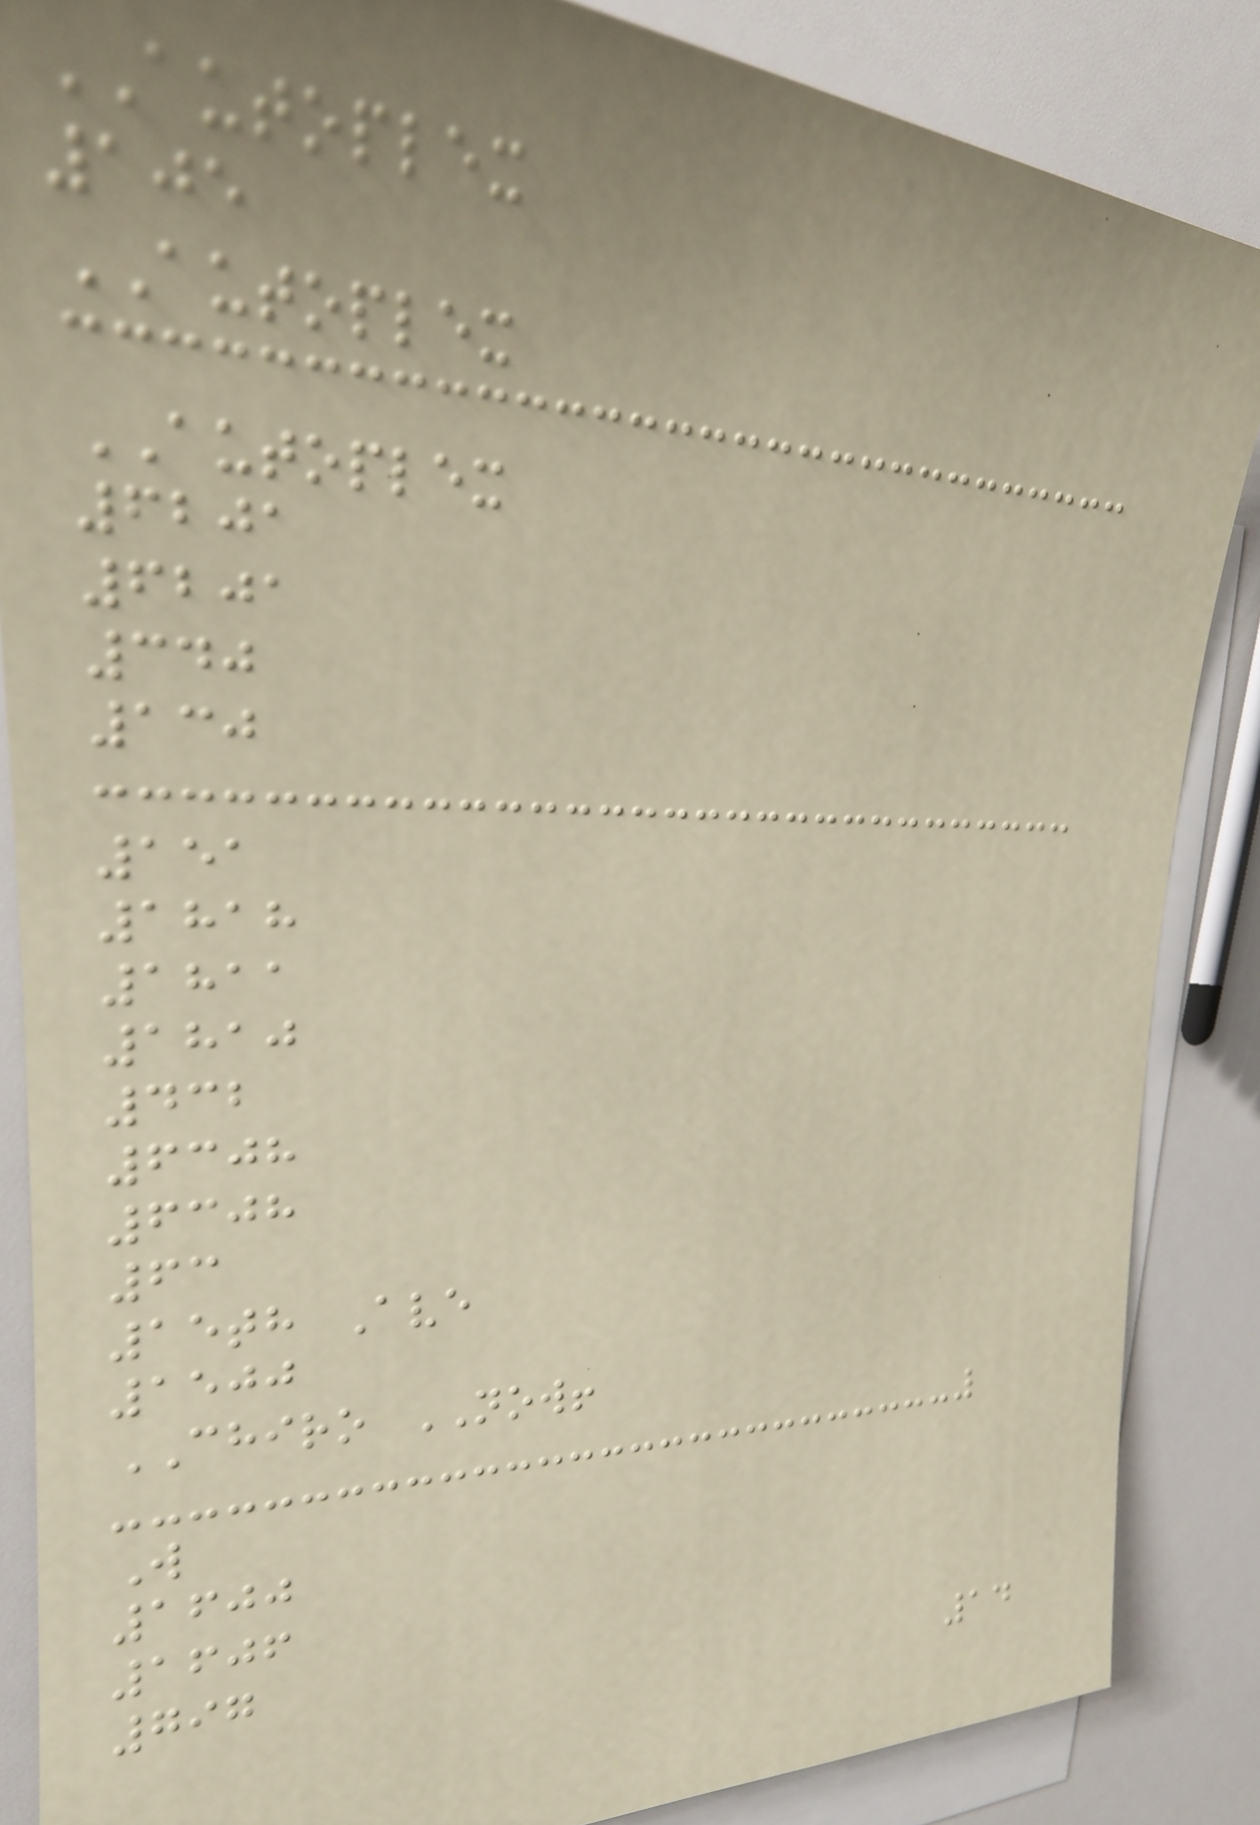AUTOPLEX
105
AUTOPLEX
AUTOPLEX
6201
6201
340
130
151
1818
1811
1810
432
6308
6308
63
15th Ave
1500
CHIRO NOW!
W
1600
1606
797
14
